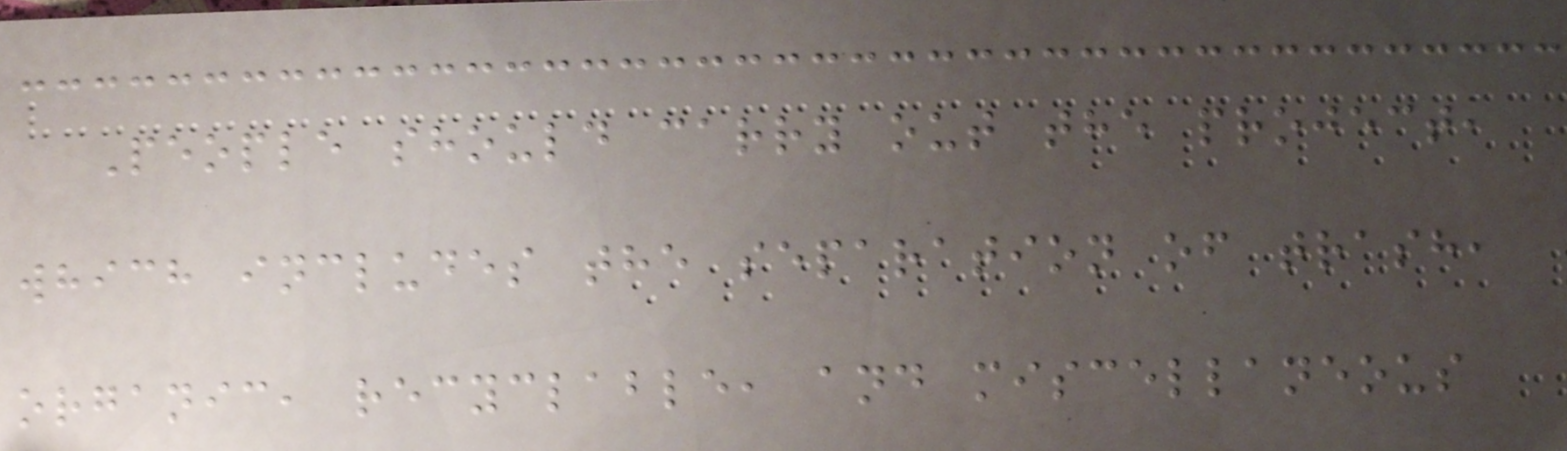People should carry out the project,
which includes the separation of trash,
organic, recyclable, and miscellaneous
